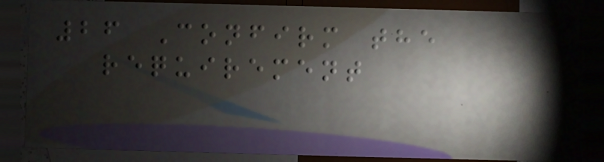26 Confirm the
requirement
